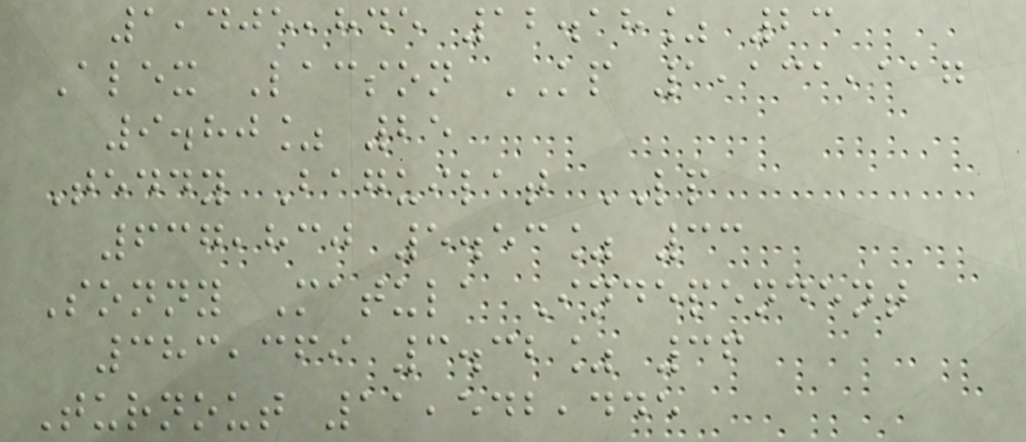1,405,845 12.18% 23
Alex Lacson KP 1,131,117
9.80% 25
Teddy Baguilat LP
637,830 5.53% 33
Sonny Matula Independent
383,369 3.32% 36
Turnout 11,542,445
